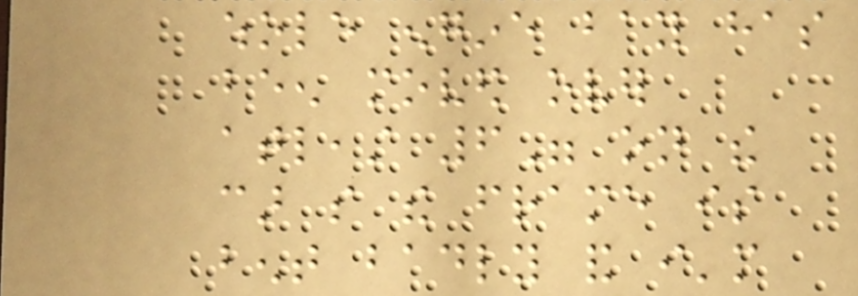whole engine bay has
been moved over
atleast 6" on the
car so the frame is
bent badly and i'm
